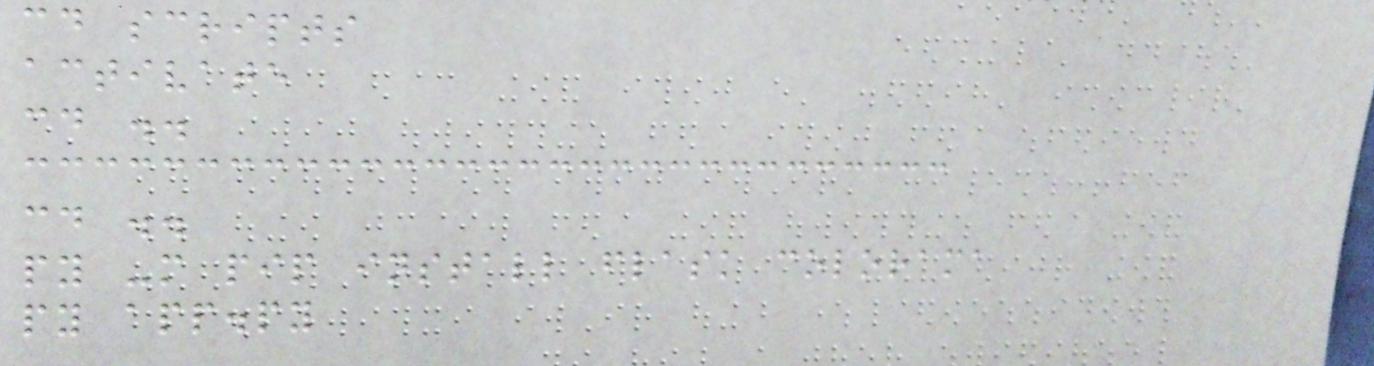cd scripts
activate
cd ..
cd ..
py -m pip install flask colorama
py app.py
